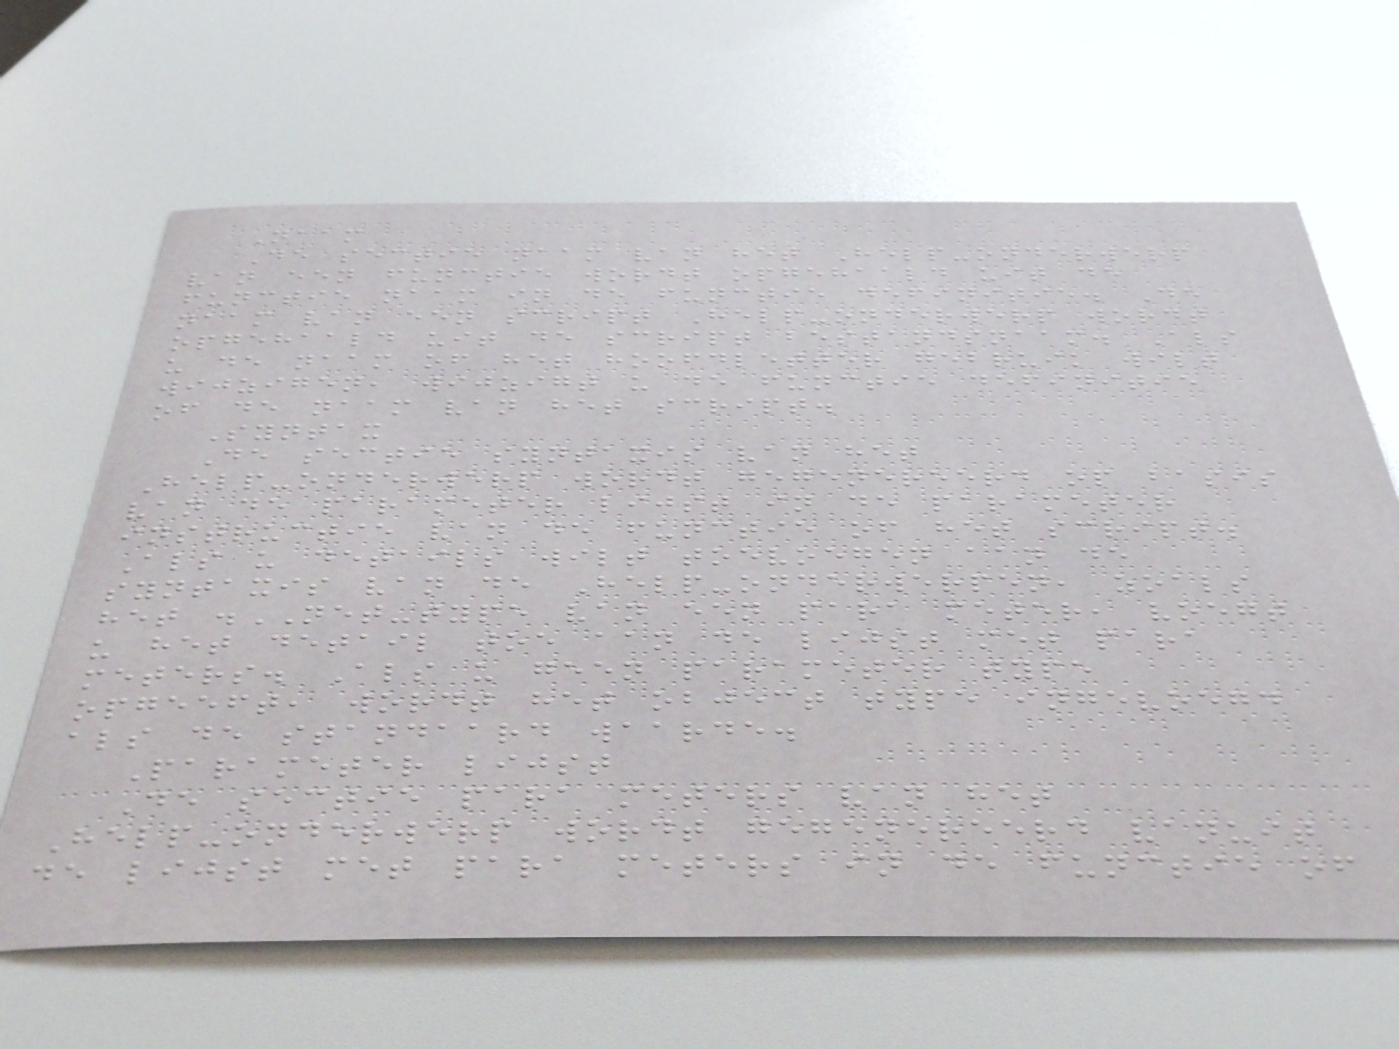Naam
De sectie naam van het Help-onderwerp
van een functie wordt opgehaald uit de
functie naam in de functie definitie. De
naam van een script Help-onderwerp wordt
opgehaald uit de script bestandsnaam. Als
u de naam of het hoofdletter gebruik wilt
wijzigen, wijzigt u de functie definitie
of de naam van het script.
Syntax
De sectie syntaxis van het
Help-onderwerp wordt gegenereerd op basis
van de parameter lijst in de parameter
instructie van de functie of het script.
Als u details wilt toevoegen aan de
syntaxis van de Help-onderwerpen, zoals
het .NET-type van een para meter, voegt
u het detail toe aan de lijst met para
meters. Als u geen parameter type
opgeeft, wordt het object type ingevoegd
als de standaard waarde.
Parameter lijst
De sectie para meters van het
Help-onderwerp wordt gegenereerd vanuit
de lijst met para meters in de functie of
